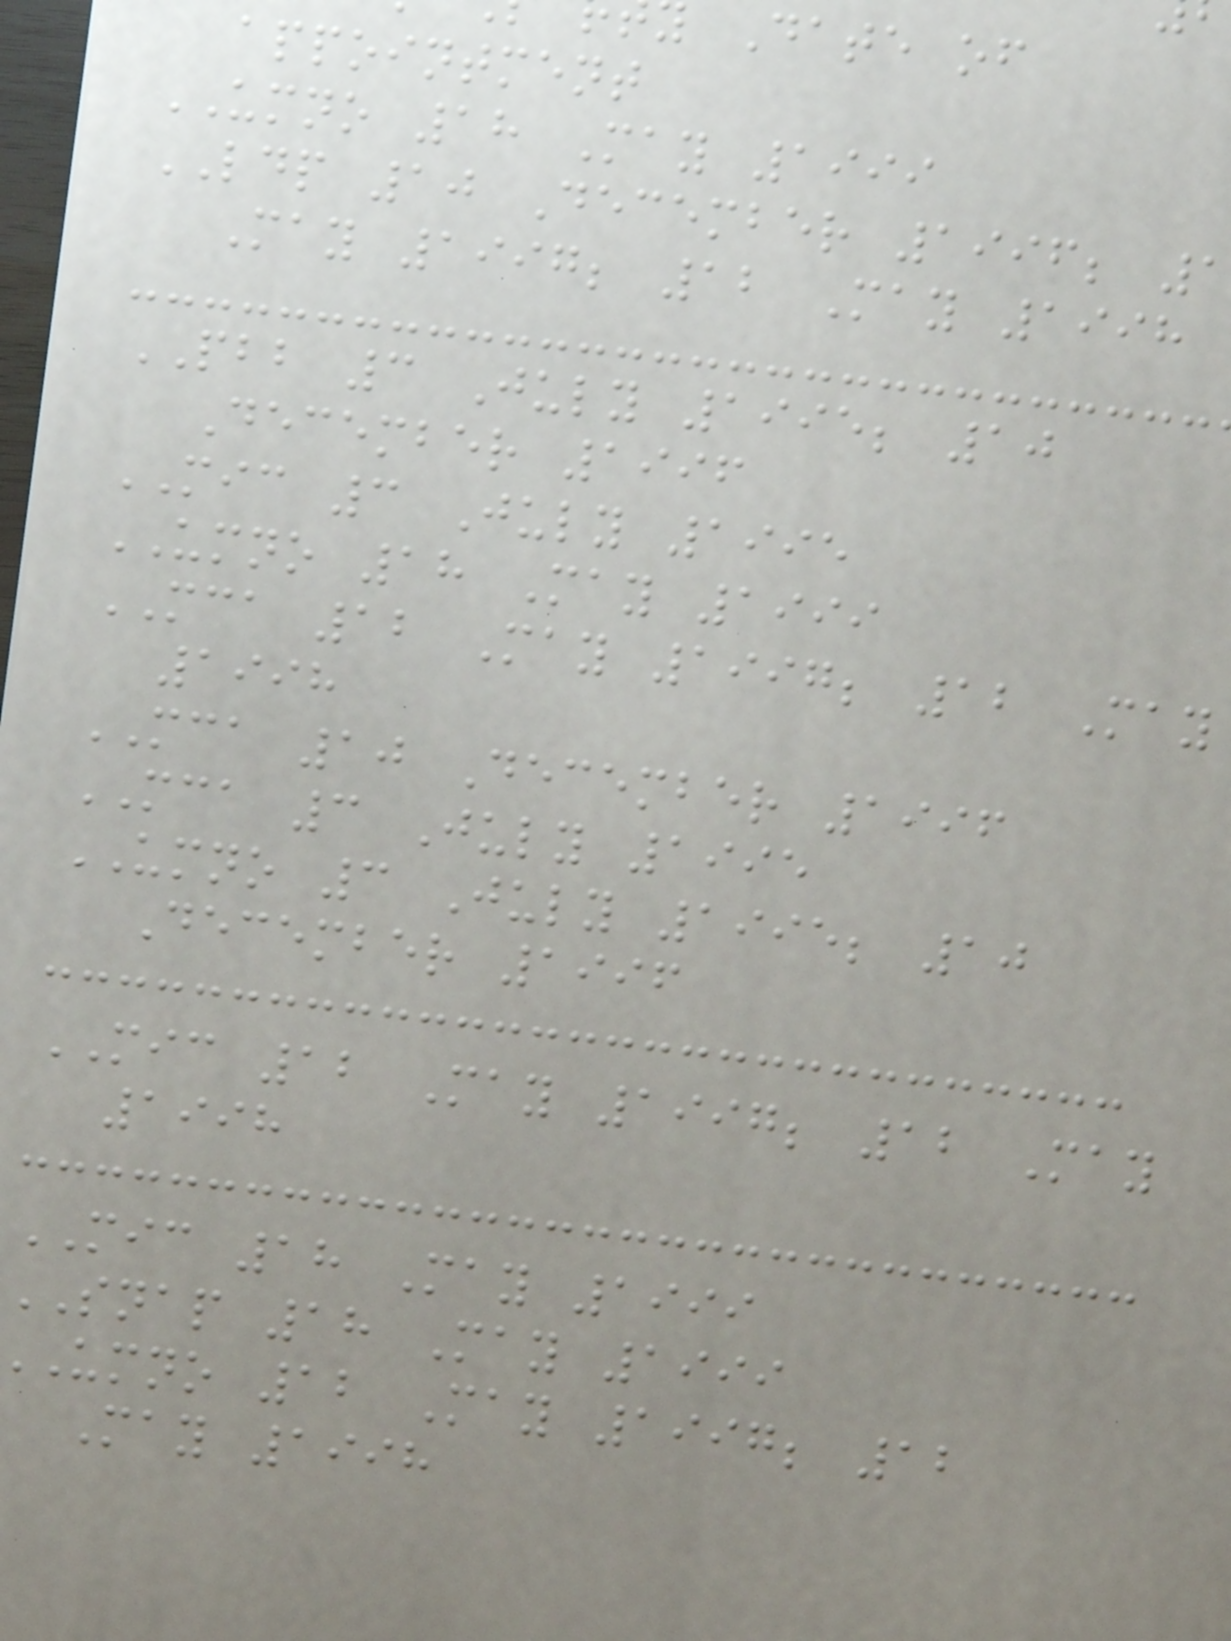Date of
appointment
UMNO 18 May 1999
LDP 10 December 1996; 1
May 1997; 12 May 1998
PBB 3 July 1995; 10
December 1996
MIC 3 July 1995
UMNO 18 May 1999
MCA 12 May 1997; 12 May
1998
MCA 10 December 1996
MCA 3 July 1995
UMNO 3 July 1995; 10
December 1996
MIC 12 May 1997; 12 May
1998
MIC 18 May 1999
SNAP 18 May 1999
umno 12 May 1997; 12
May 1998
